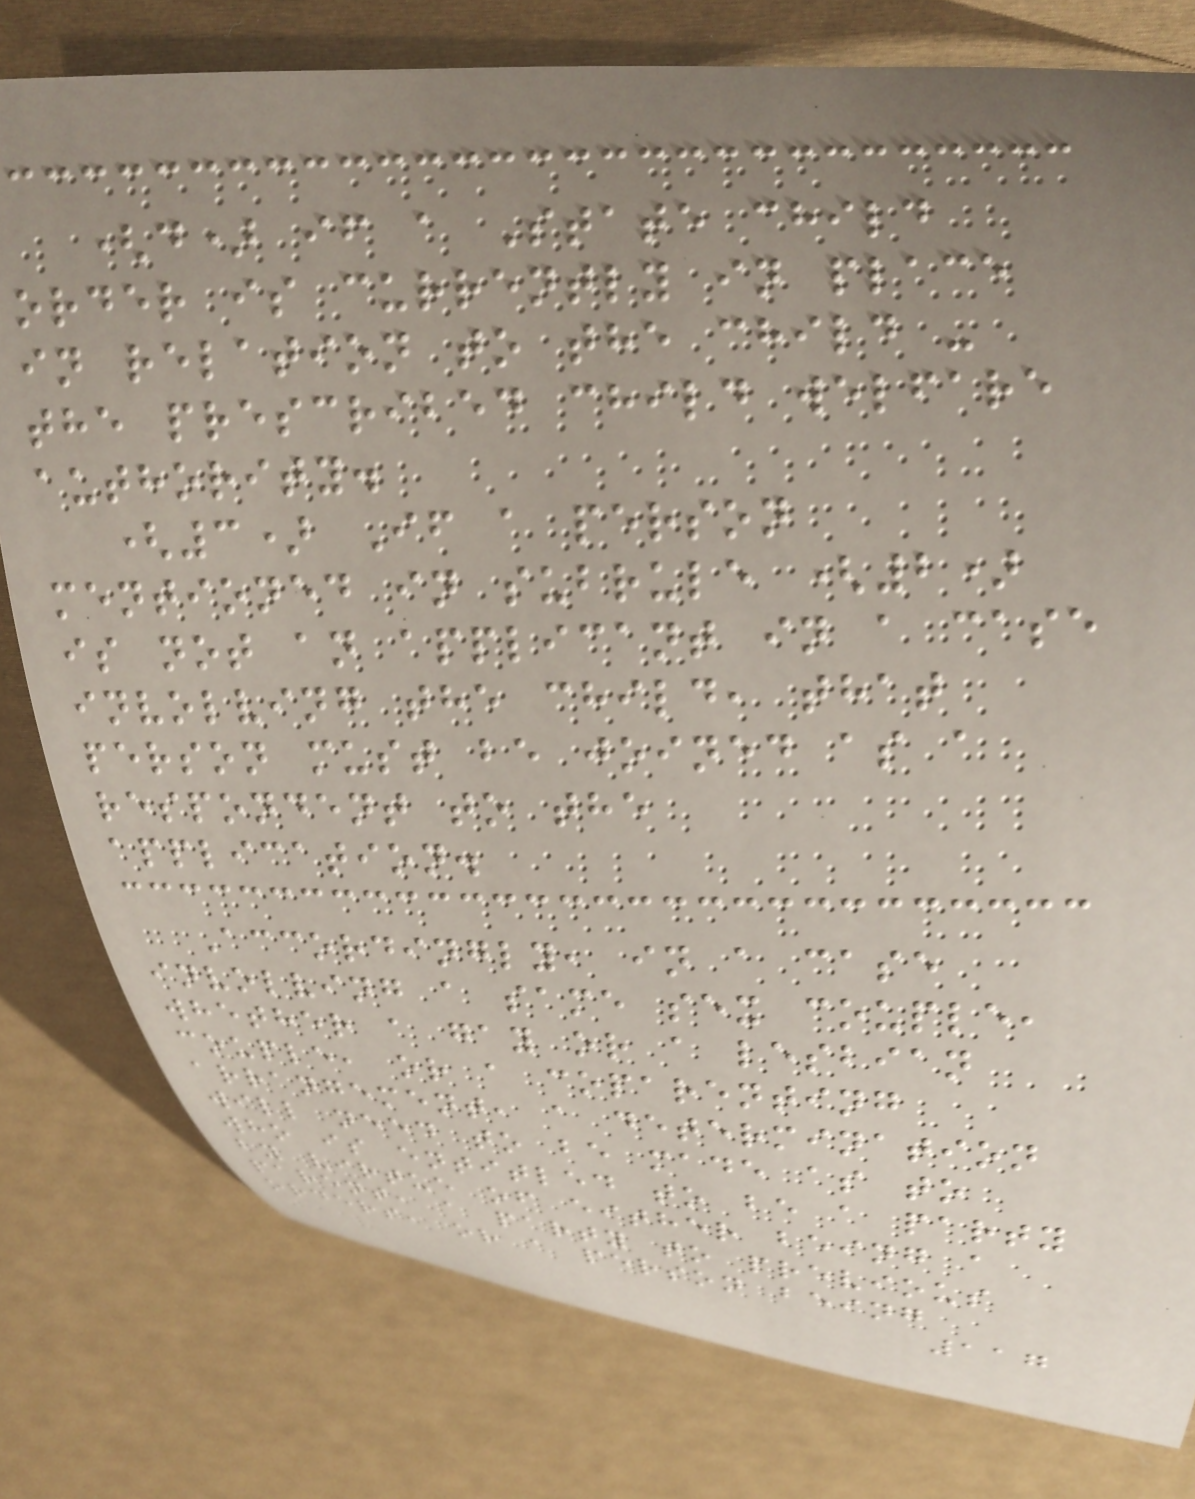(d) if a State child
order is currently in place
in relation to the child -
the prescribed child welfare
authority.
(3) If a person
mentioned in subrule (2)
is not an applicant in a case
involving the child, that
person must be joined as a
respondent to the
application.
Accordingly, in a case
involving a same sex couple,
whether a gay or a lesbian
couple, or a coparenting
arrangement, a determination
will need to be made as to
who is entitled to be a party
by virtue of either being a
parent, a party to previous
orders, or a person being
117
